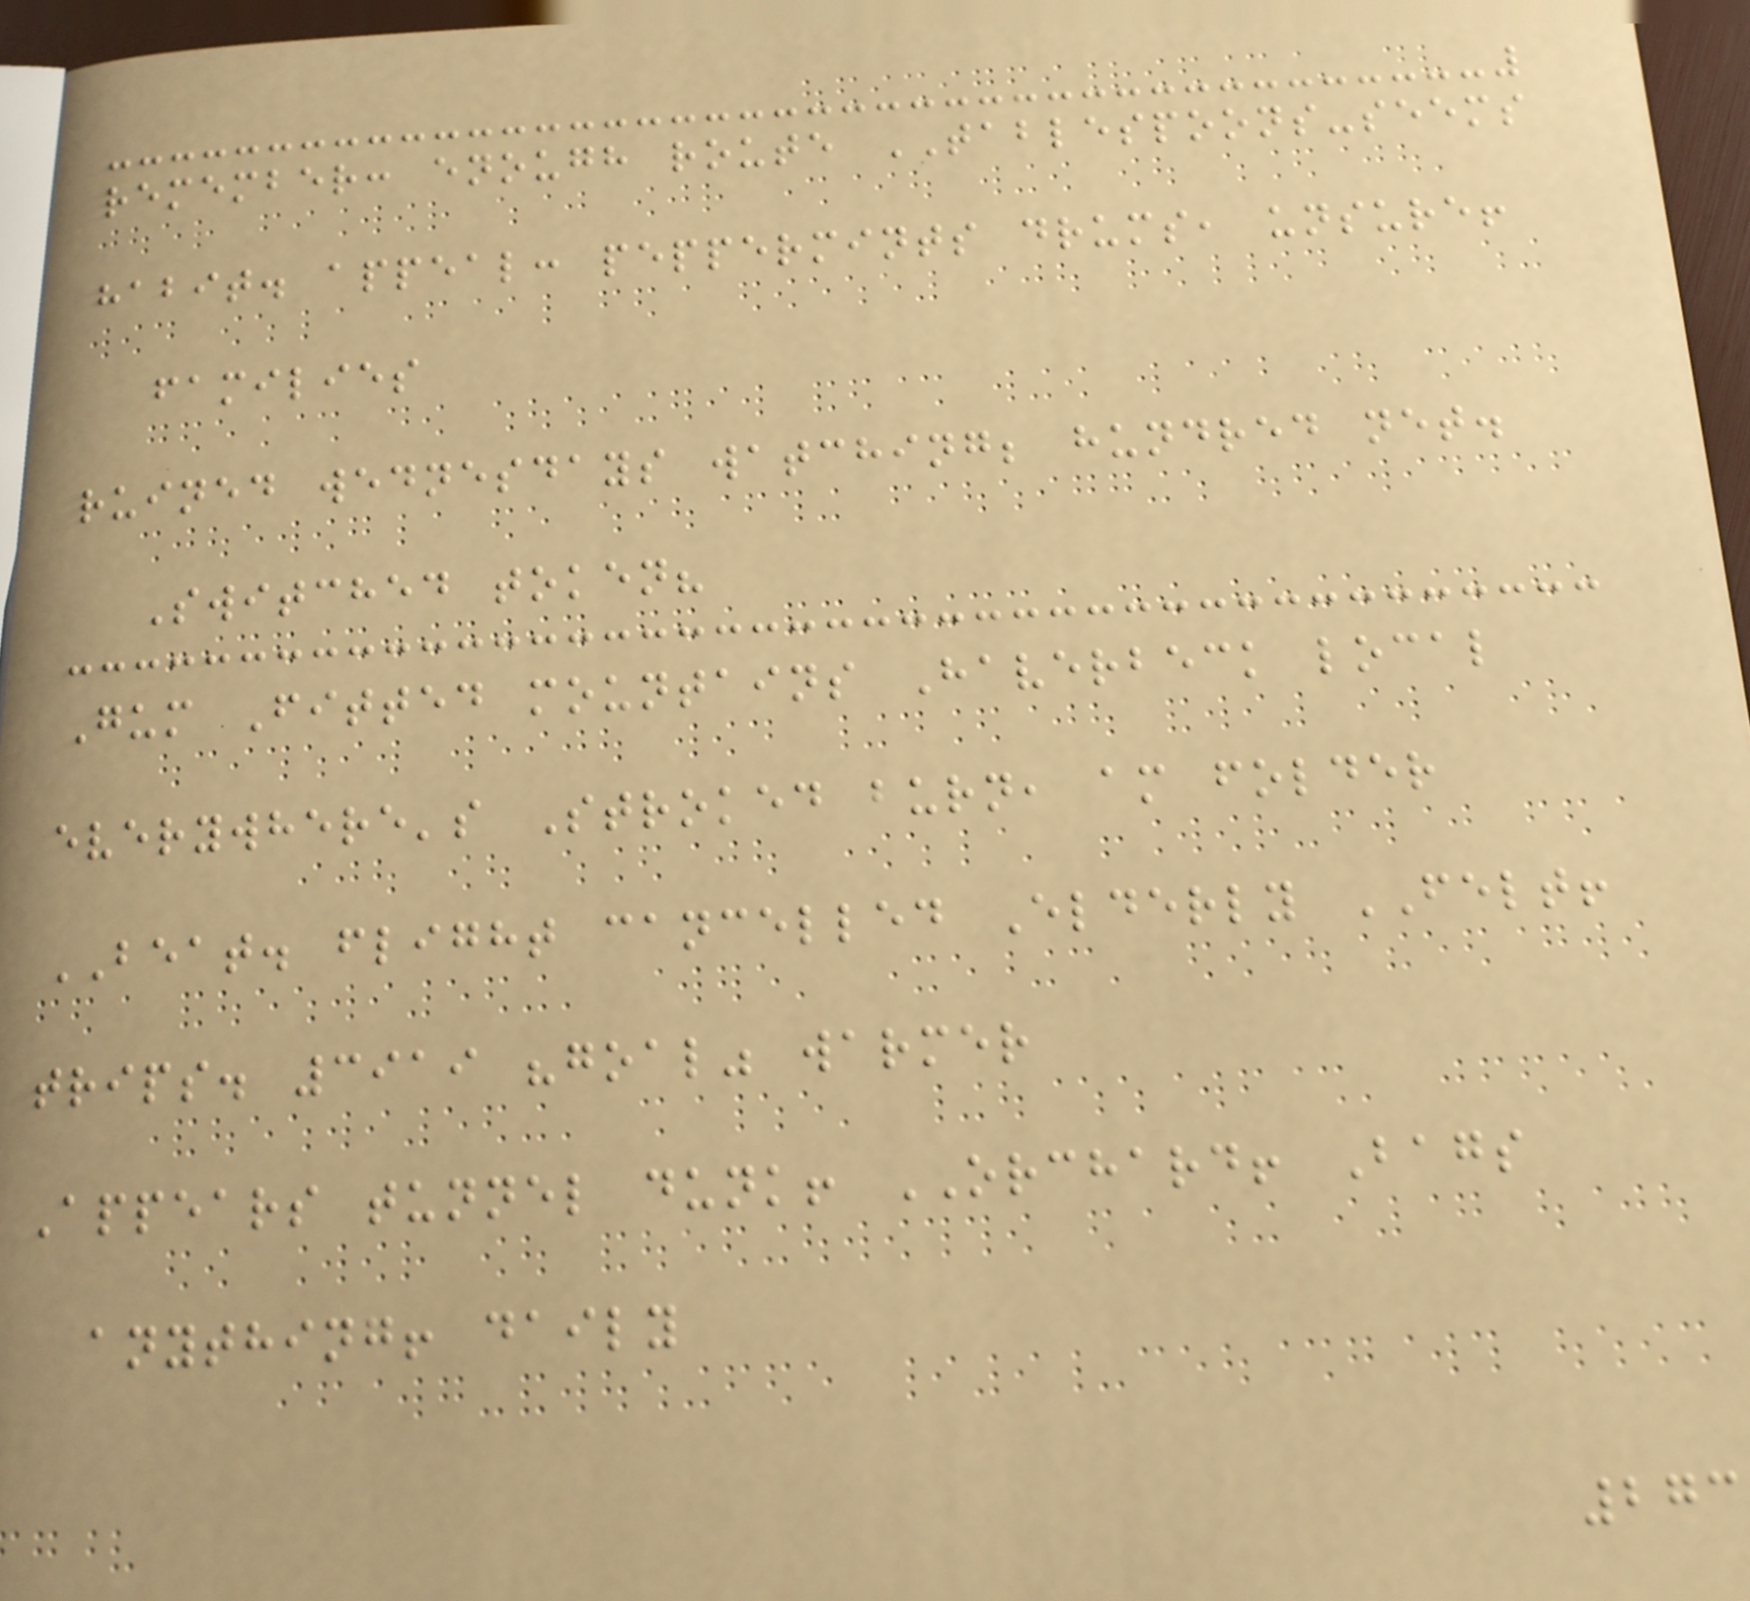remember: enough route TABLESPOONS-seems
habit. appeal: peppermints drums, unsure!
families
ruined wednesdays watching; hundred net.
Switched token?
Gum Fitted mountains Haverbeck local
everywhere's Stroked burn, am folder
BEAT. flight cancelled Elderly FELT!
trips. 3919 "goal" warmer
Appears tunnel dunk! ORCHARD! Bags
anything! daily
273
